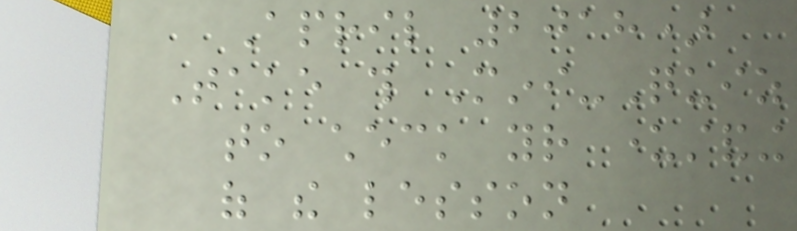April 2018)
Take this Mini-Quiz
to check your understanding
of the lesson
